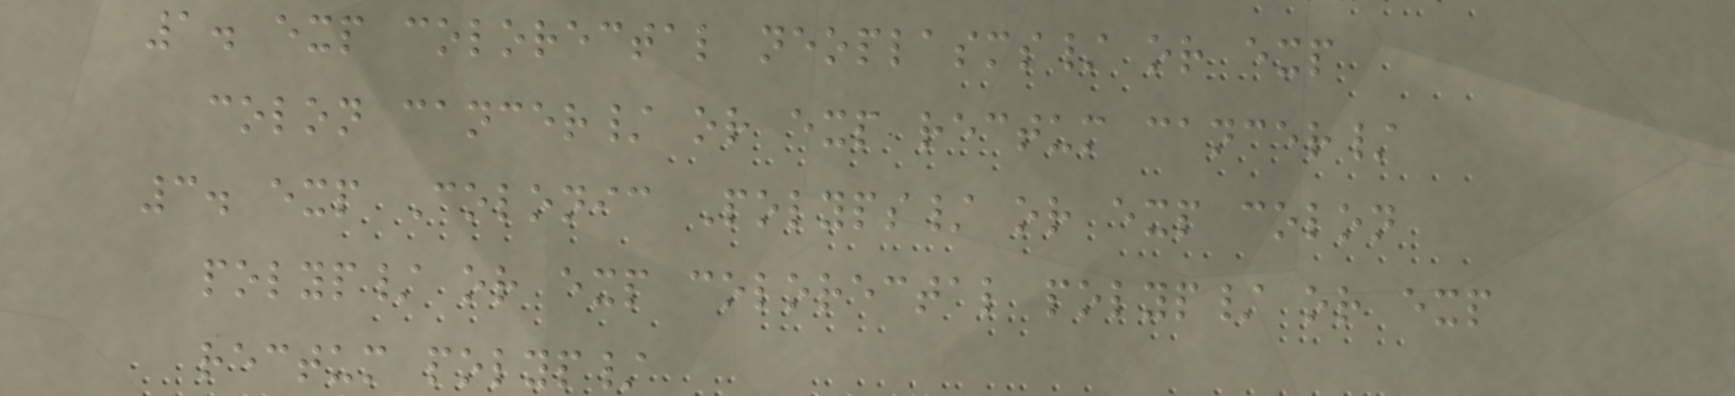1. exp colorectal neoplasms/ or exp
colon cancer/ or exp rectum cancer/
3. exp Colonic Polyps/ or exp colon
polyp/ or exp colorectal polyp/ or exp
rectum polyp/
